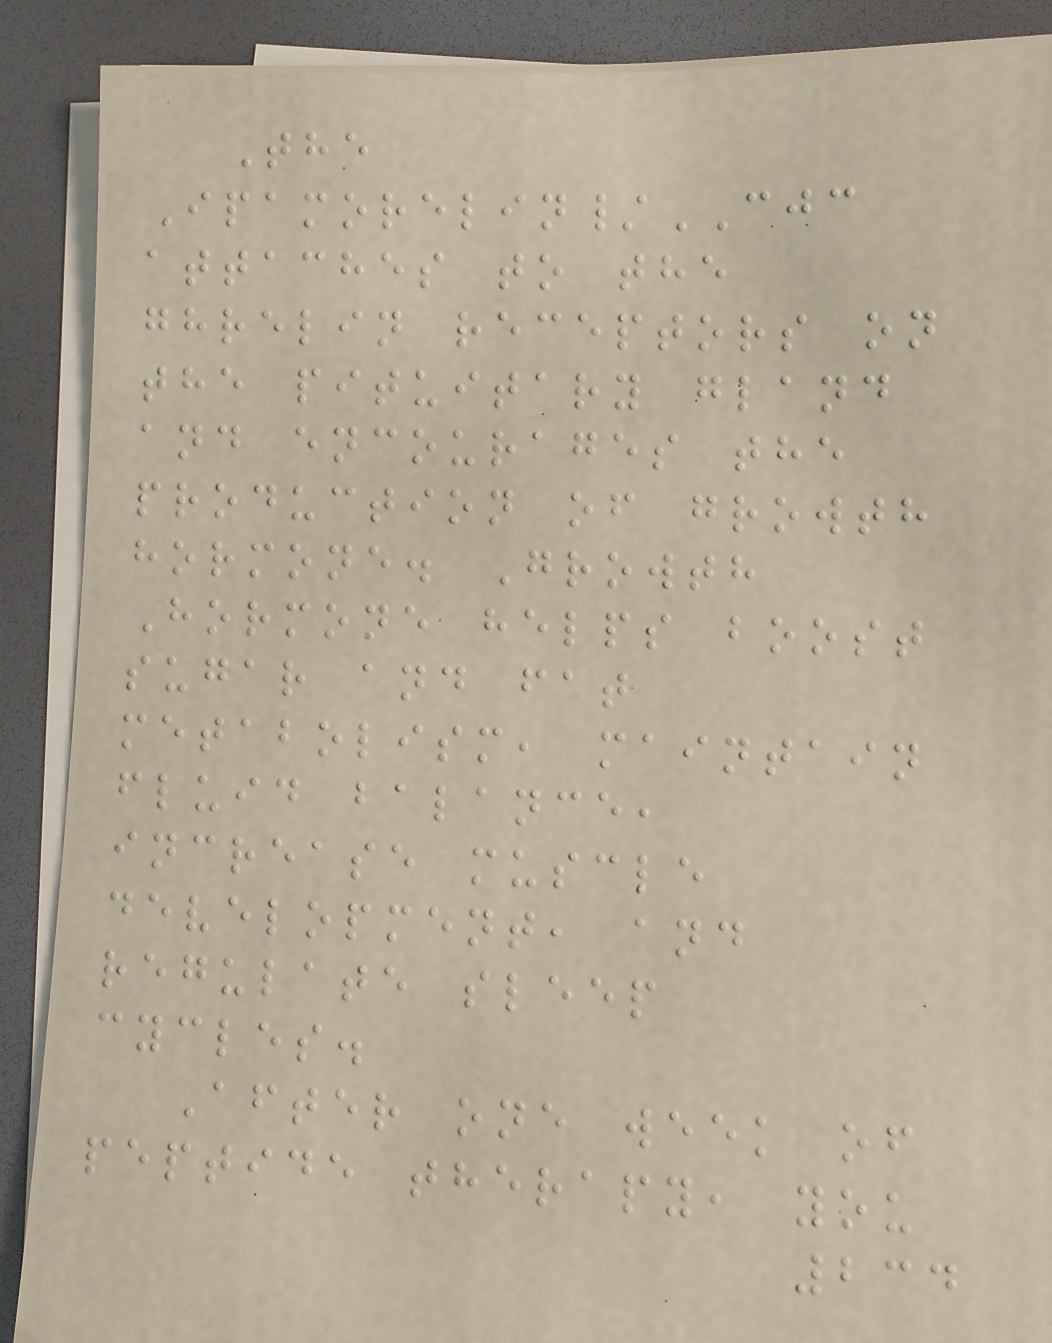The
Ipamorelin/CJC
attaches to the
ghrelin receptors on
the pituitary gland
and encourages the
production of growth
hormone. Growth
Hormone helps boost
sugar and fat
metabolism, maintain
fluid balance,
increase muscle
development, and
regulate sleep
cycles.
After one week of
peptide therapy, you
234
